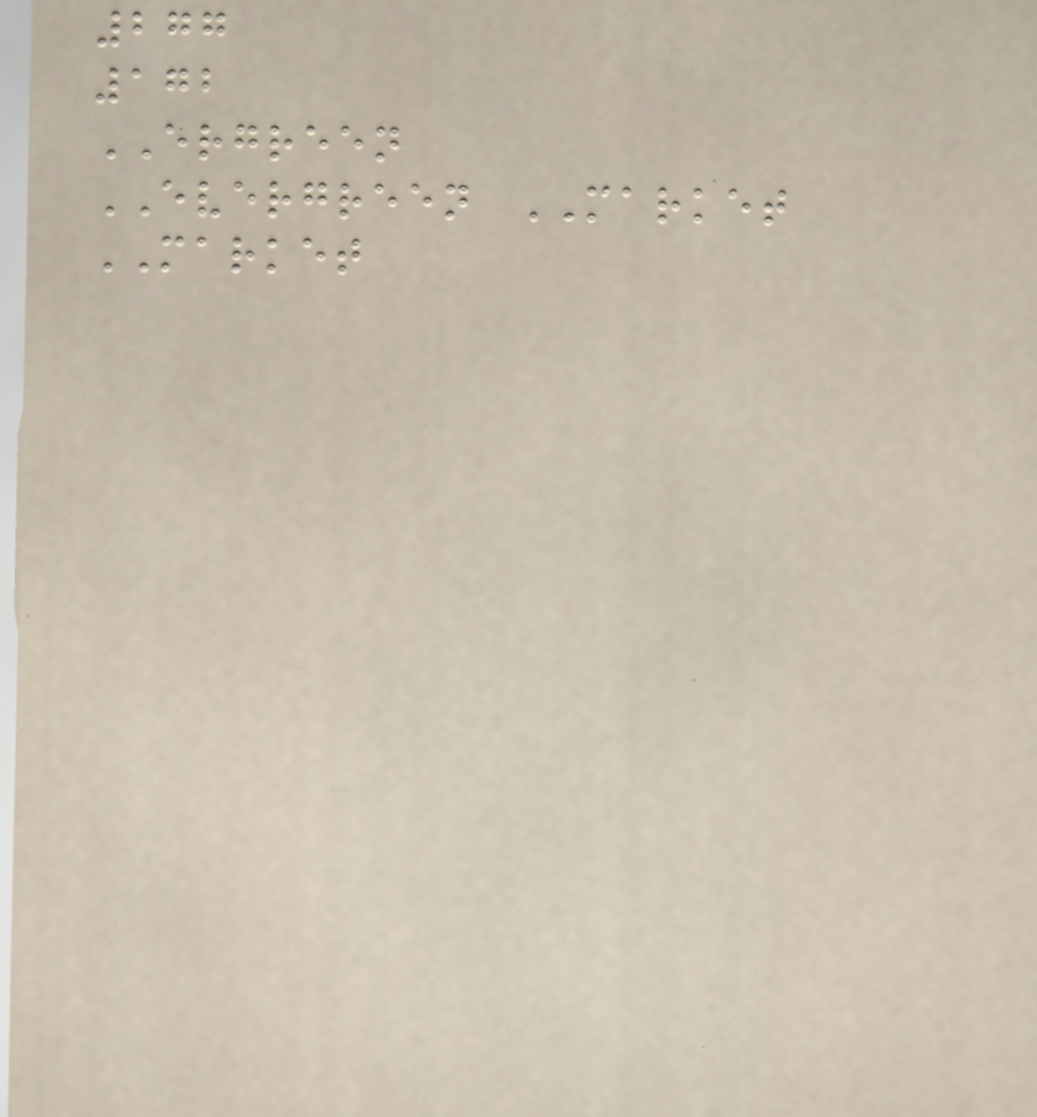277
172
ERGREEN
EVERGREEN MARKET
MARKET
